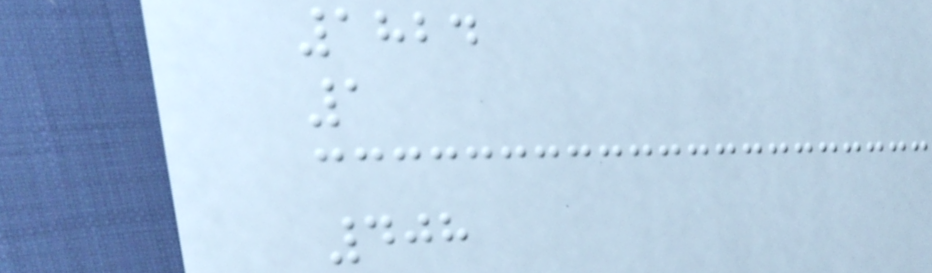1824
1
408
